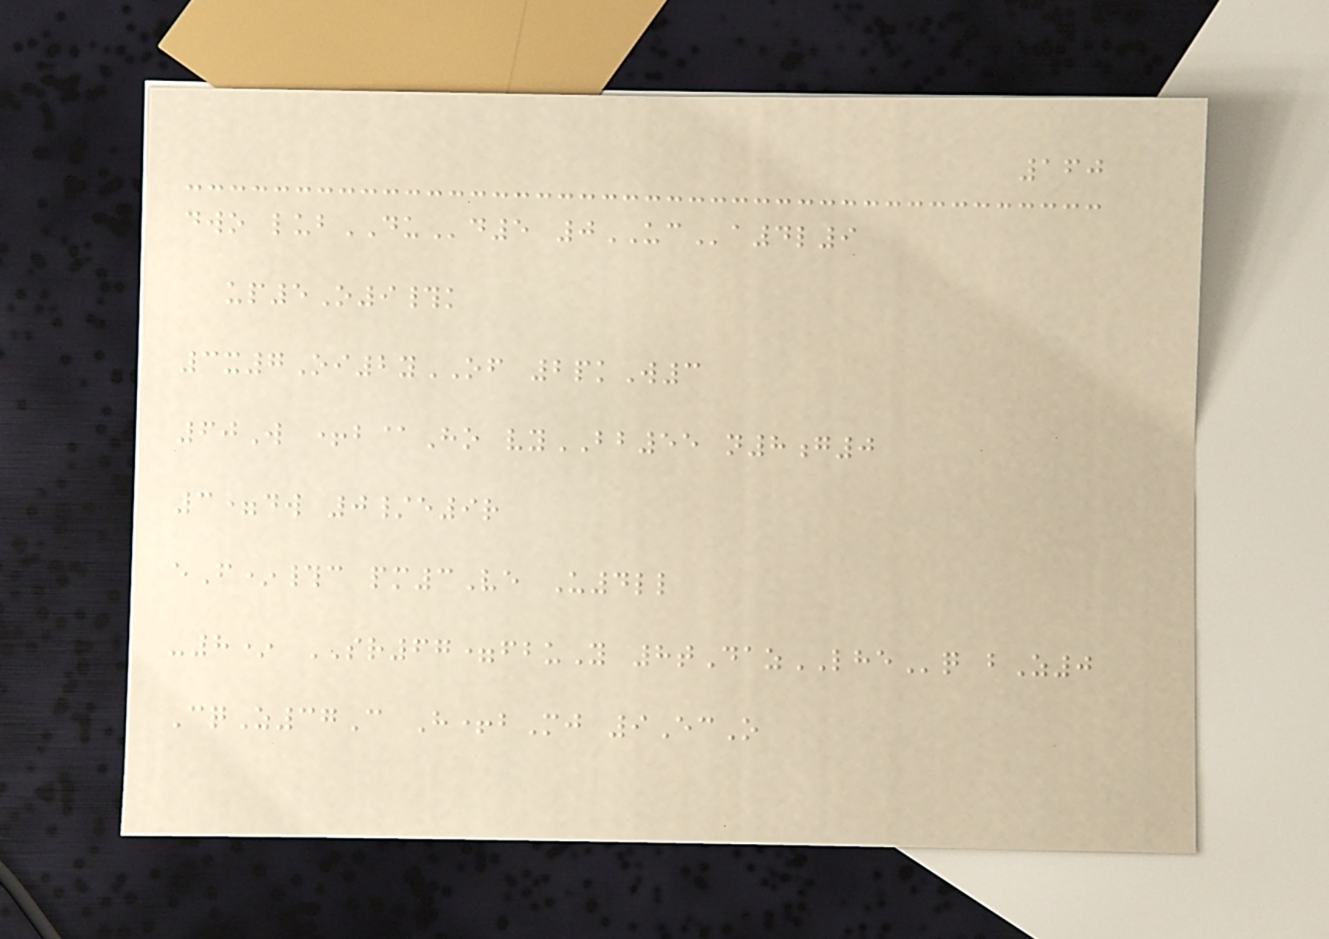160
dwo lubDUd5 0UCa4l9
up5O9#k
3x7Oi2yOF 2pkW3
60W +b@Ho vyBB55 n8g0
3=dw 0/e9r
eF*#c pm3Ve U4ll
-8* SR67=fbuY 8tDazLHEq bZ0
CqZ37C H+bMj 9EcO
